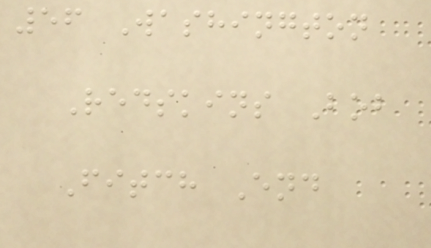56 Washington
Redskins Bob
Fitch End
